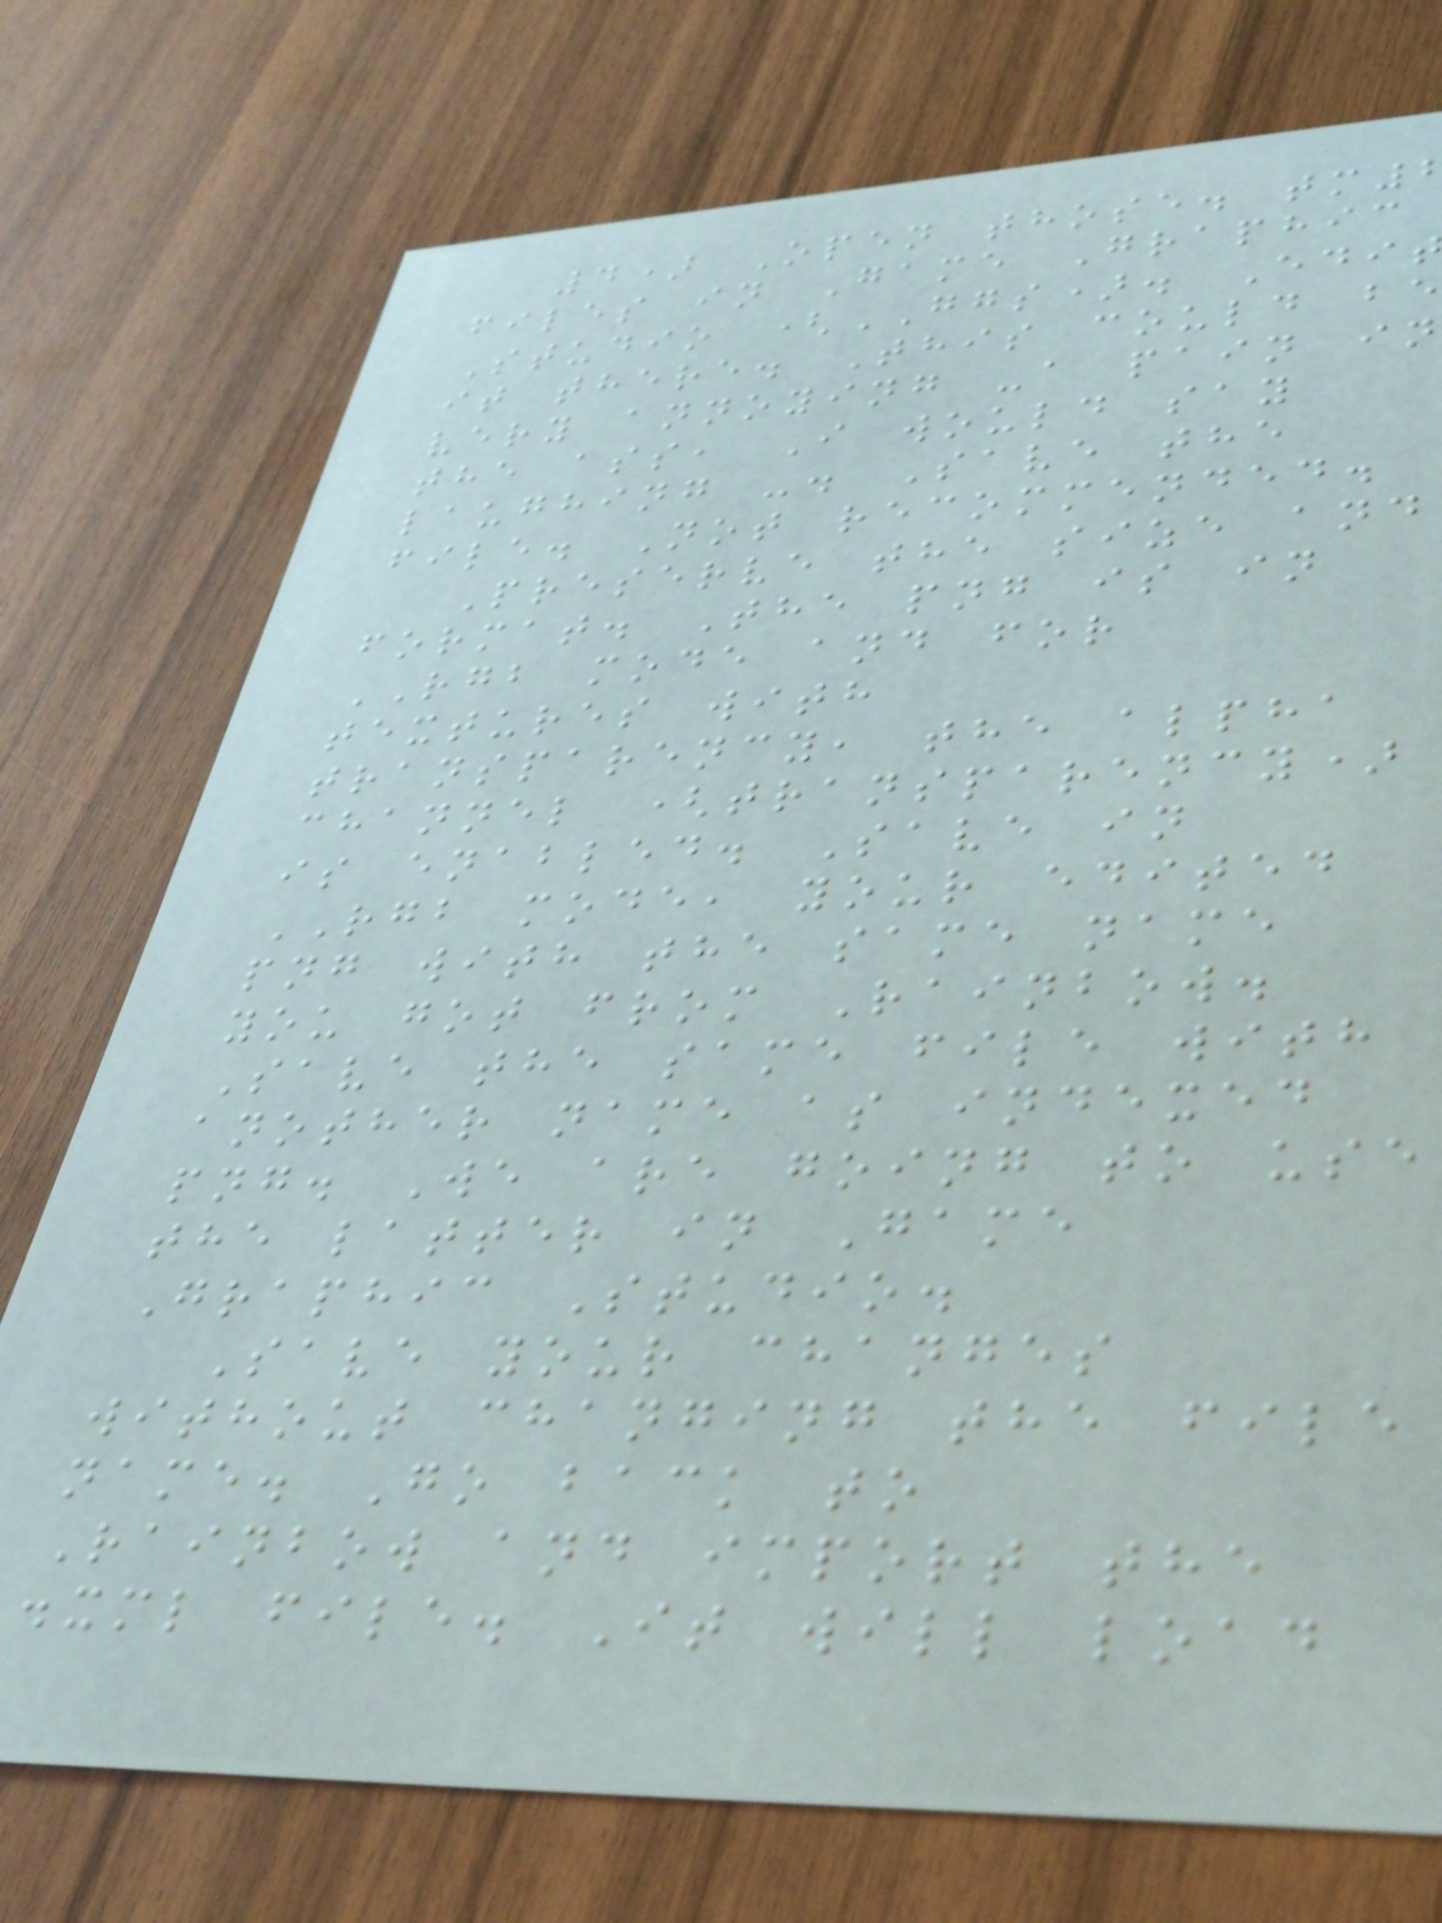4) Open those. tm
files in Game Graphic
Studio (GGS). Edit
it there. This could be
very annoying -a pain in
the ass, I would say
laughing -. Save the
file. Not recommended.
Preserve the size and
format. The png is in
RGB mode and for
textures with
transparency, the alpha
channel (transparency)
is enabled. Save in
RGB mode, your edited
png with the same name
you got from Rainbow.
Save the same file with
another name as indexed
png. We are going to use
the latter in Game
Graphic Studio.
Save your changes
without changing the file
name. Go back to
Rainbow and import the
.xml file. It will load
